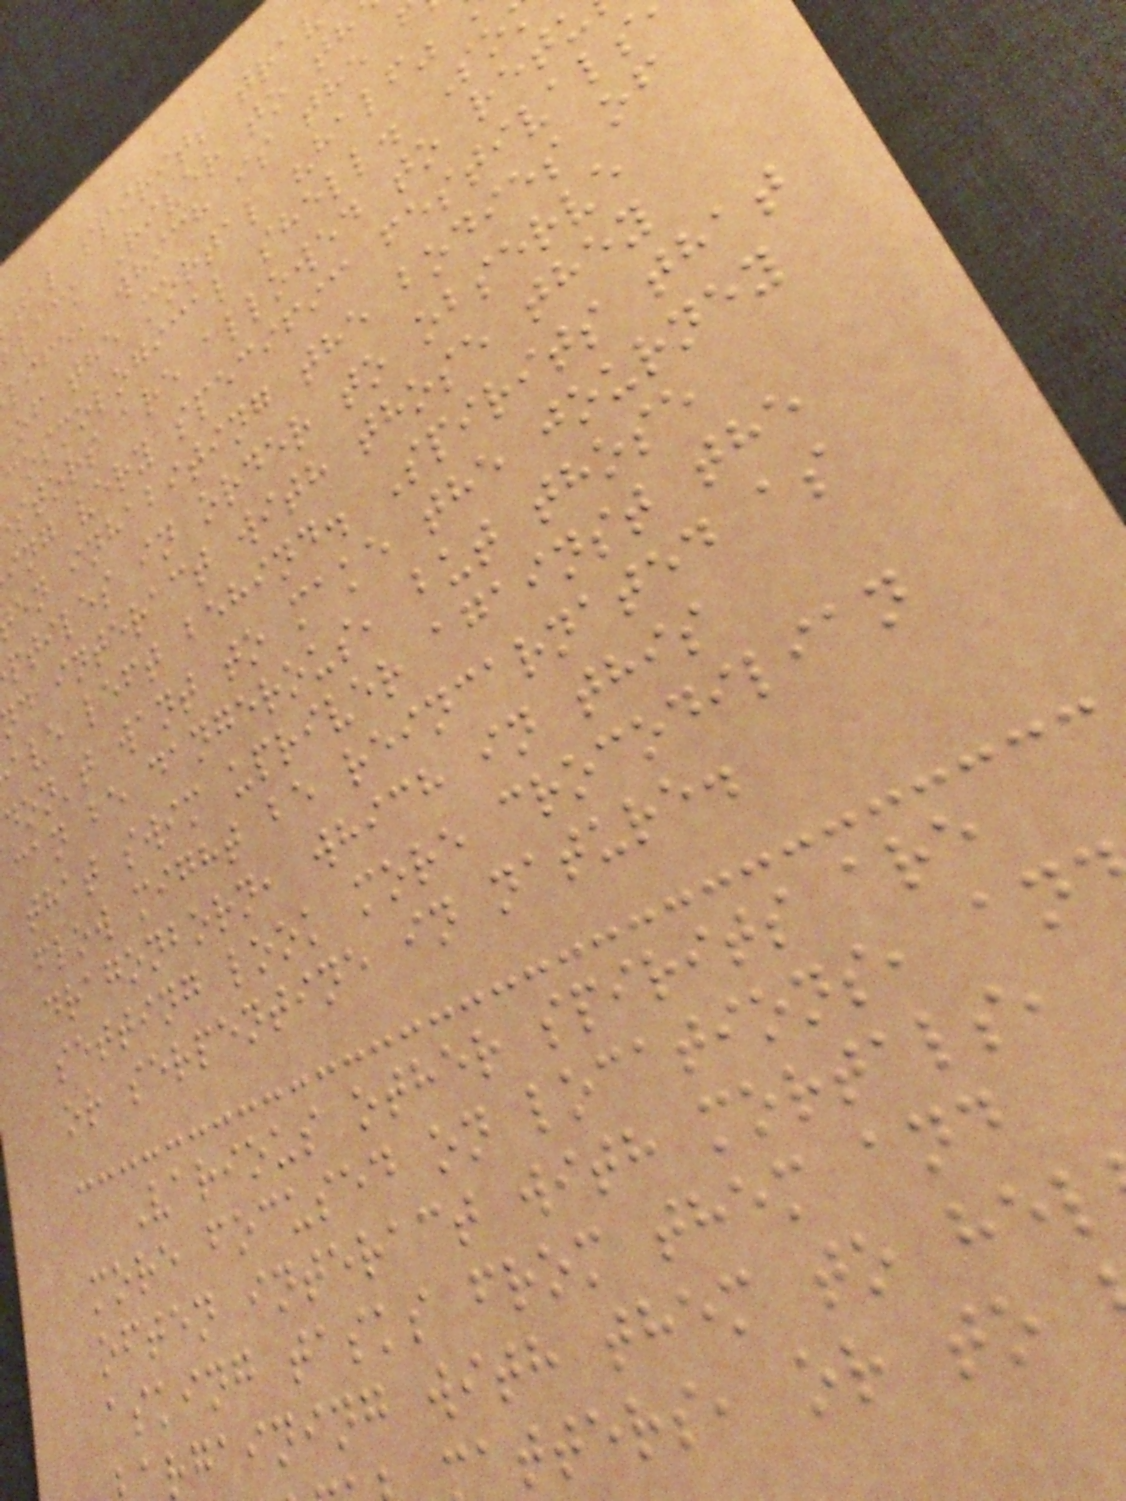tal spirits trav
black River to th
life, which is the
of the mortal "half"
cosmological shell. So
stors are allowed to ret
ing very specific festivals
en inhabiting the bodies of
ptiles in order to observe
d interact with those they
ave left behind. Spirits that
don't want to make the journey
can be dangerous, but those
that swim upriver against the
flow might be reincarnated as
dragonborn, which in this
setting look more crocodilian
or serpentine in nature.
Various other spirits are
more focused on locations, an
often interact with mortals,
asking tasks from them and
rgaining with them to hel
atters, or to
